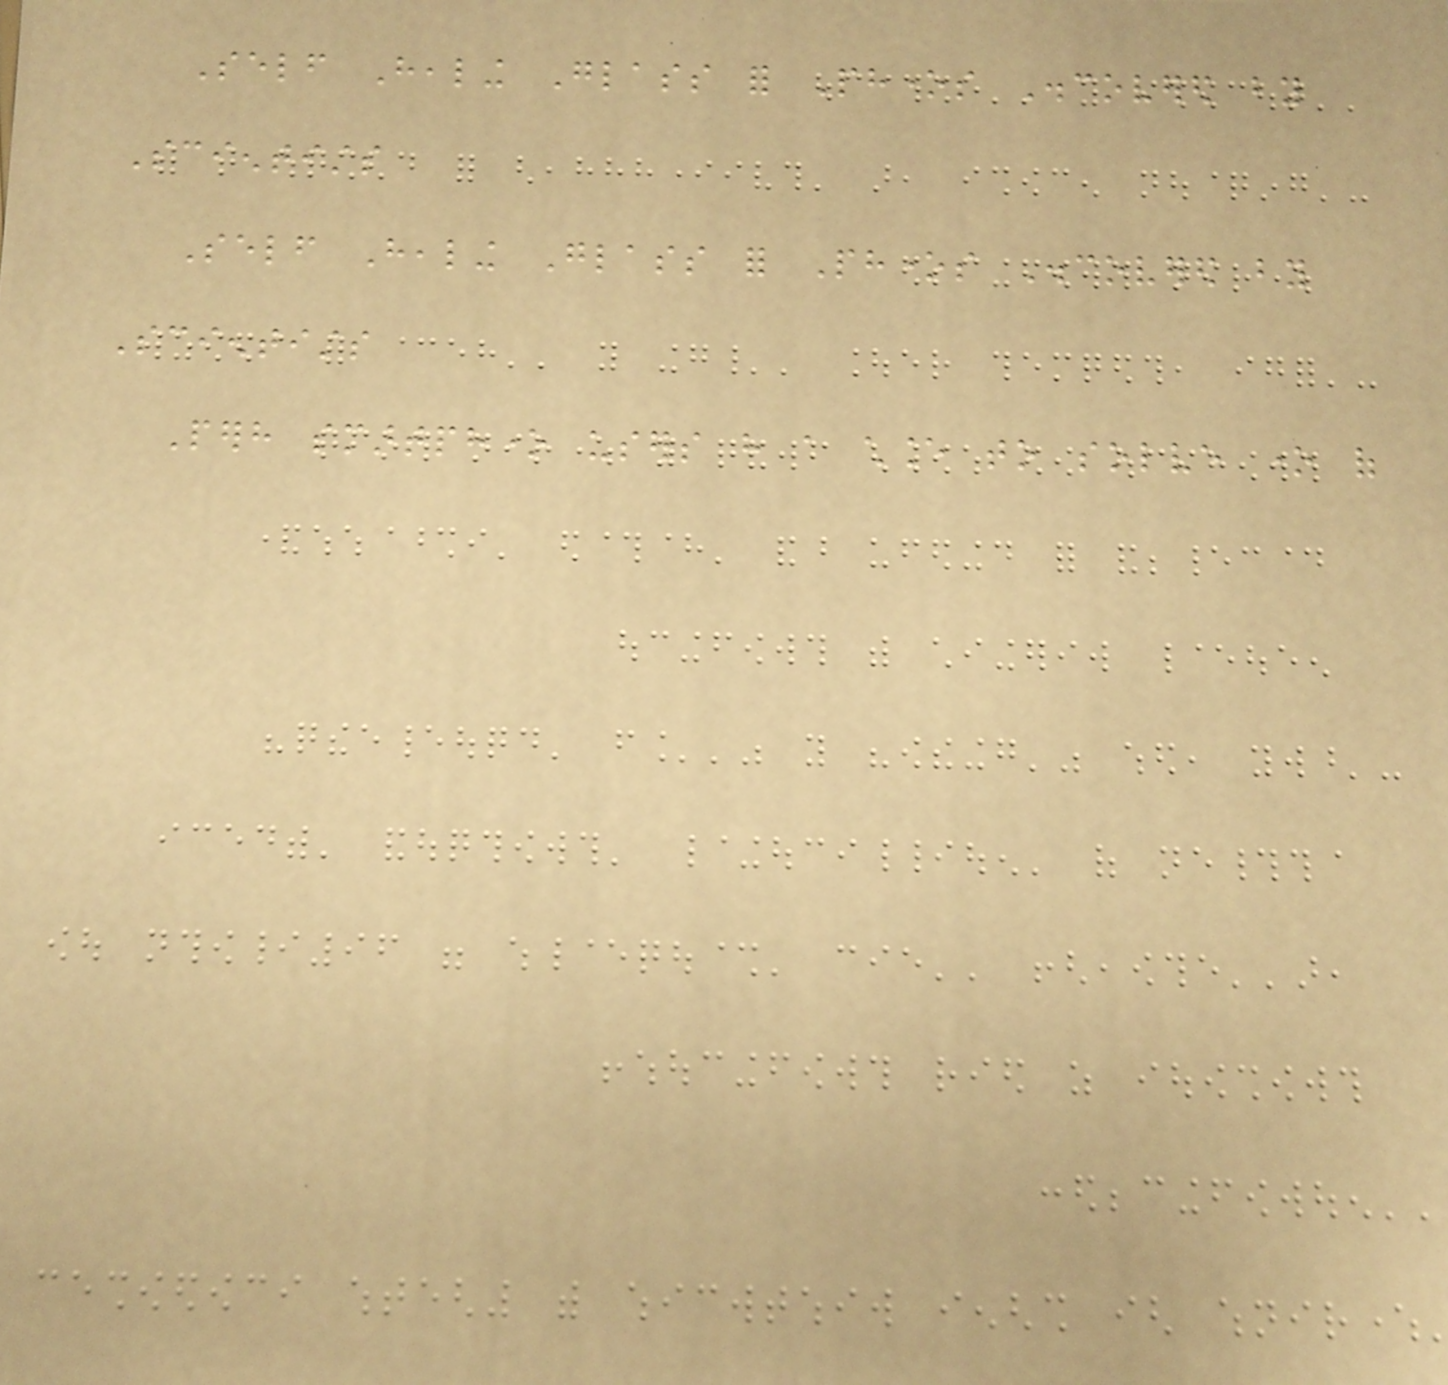Self Healing Glass for Phones Discovered by
Scientists
Self Healing Glass for Phones Discovered by
Scientists
Perhaps smartphone users have a chance to solve one of
